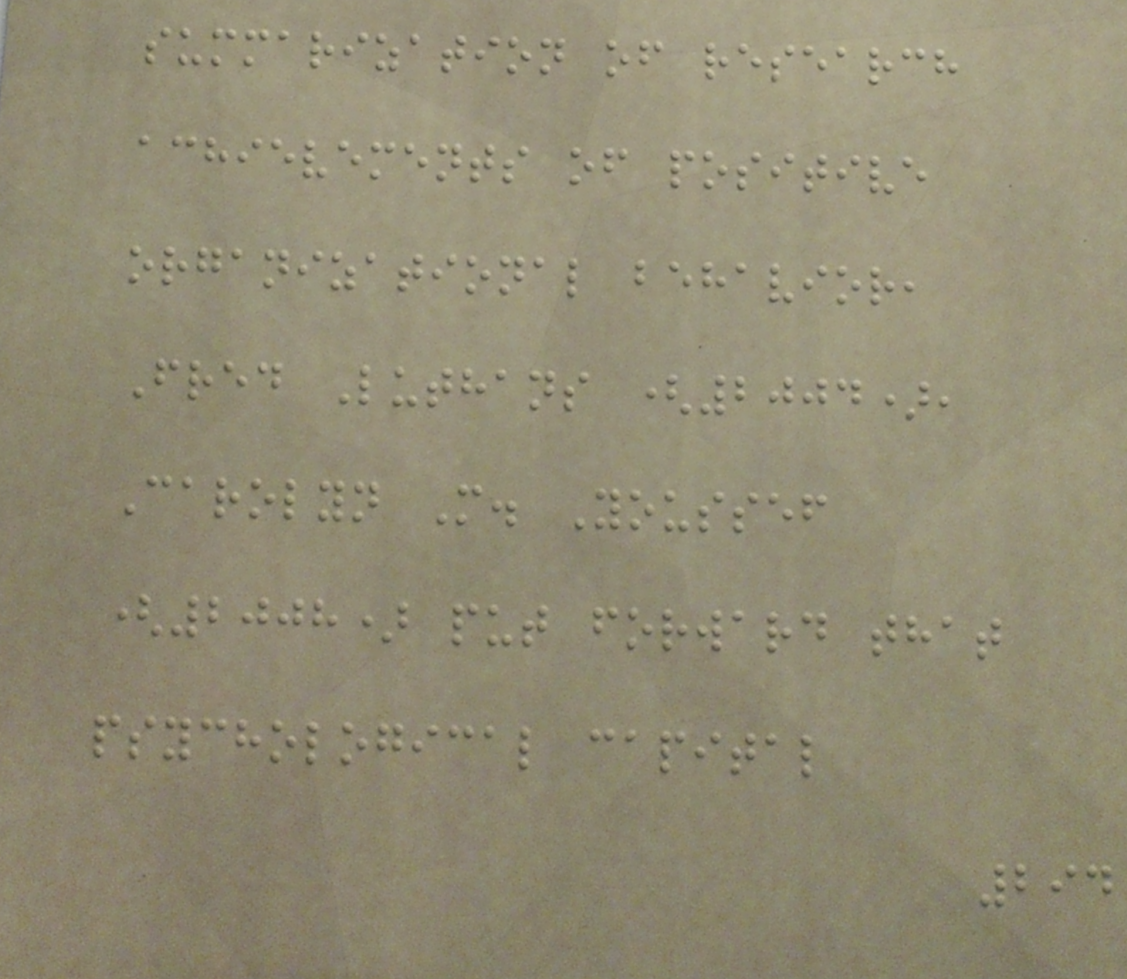summarization of research
achievements of positive
organizational behavior,
Fred Luthans (2004),
Carolyn M. Youssef
(2008) put forward that
psychological capital
294
